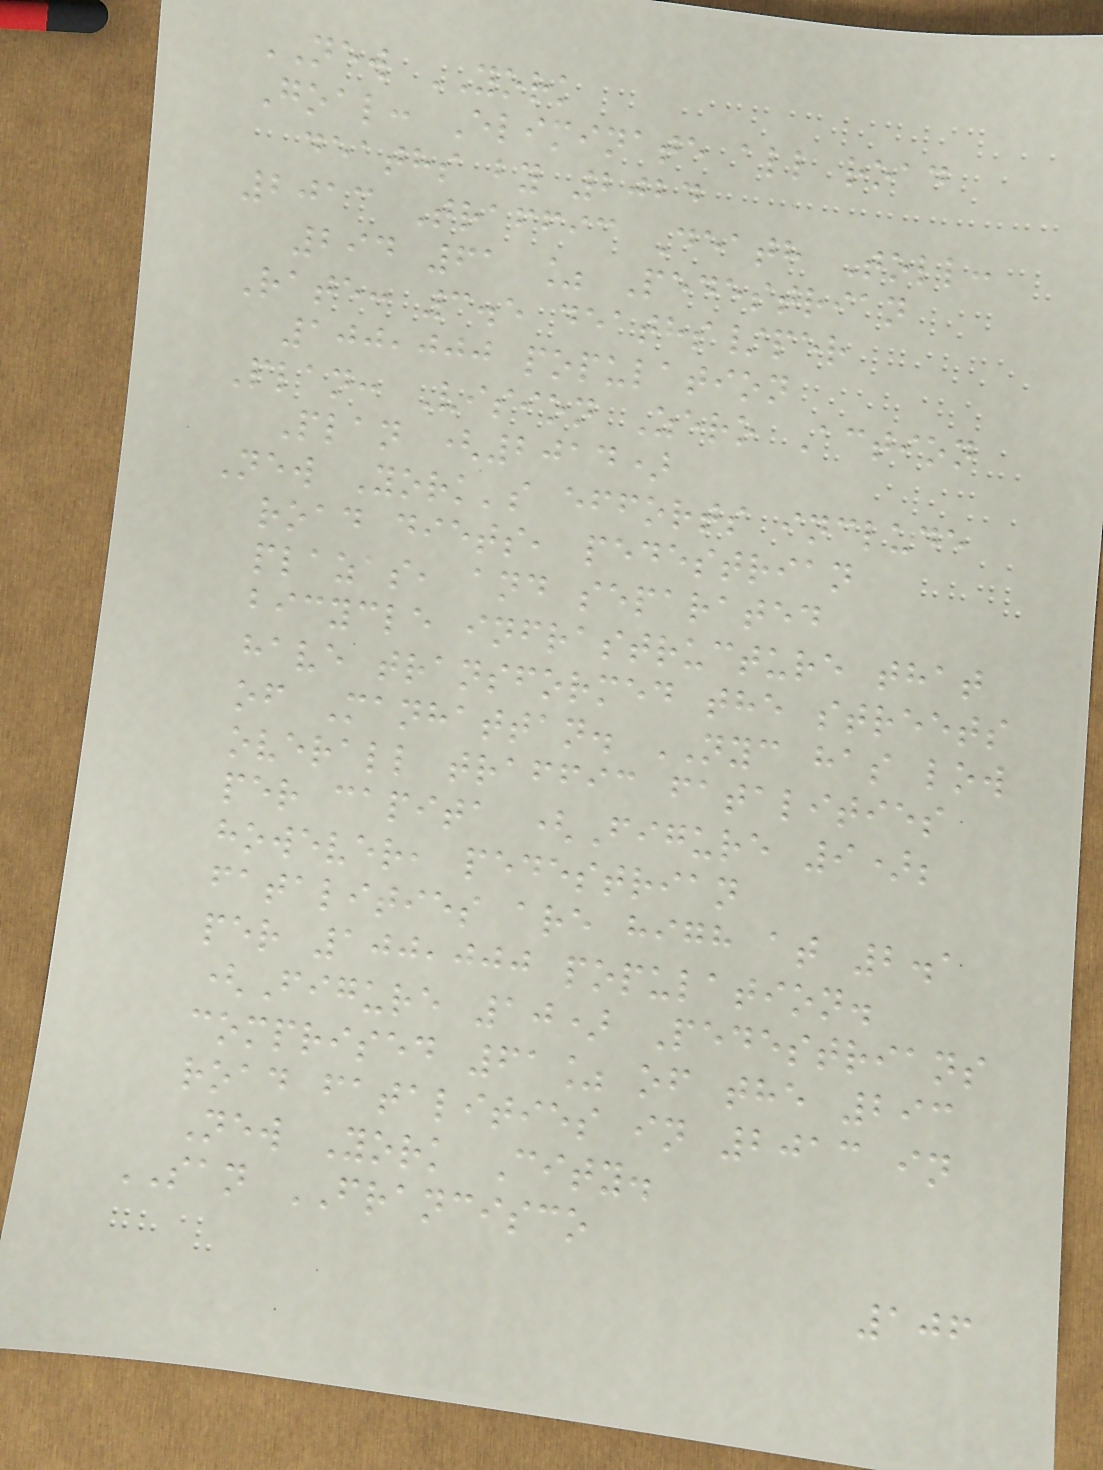NEW YORK
Goal: Eliminate all road
deaths by 2024
2013 Traffic Death Toll:
294 61 % Pedestrian
Rate: 3.5 deaths/per
100,000 population
Plan: Vision Zero Action
Plan (2014)
New York's efforts include
road diets, pedestrian
plazas, and separated
bicycle infrastructure that
have transformed the streets
of Manhattan. NYC has low
overall traffic fatalities
per capita (Figure 9);
however, pedestrian
fatalities are high at 2.1
per 100,000 population.
(Figure 10) Pedestrians
comprised 61% of the 293
road fatalities in 2013 in
New York City.
SAN FRANCISCO
106
